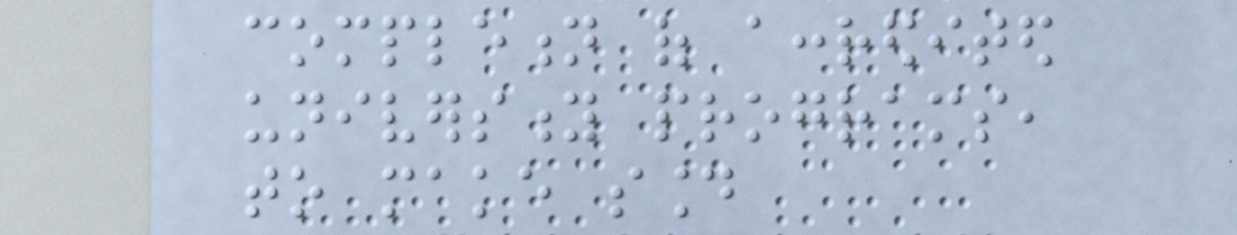completion of accredited
university programs,
to make sound
